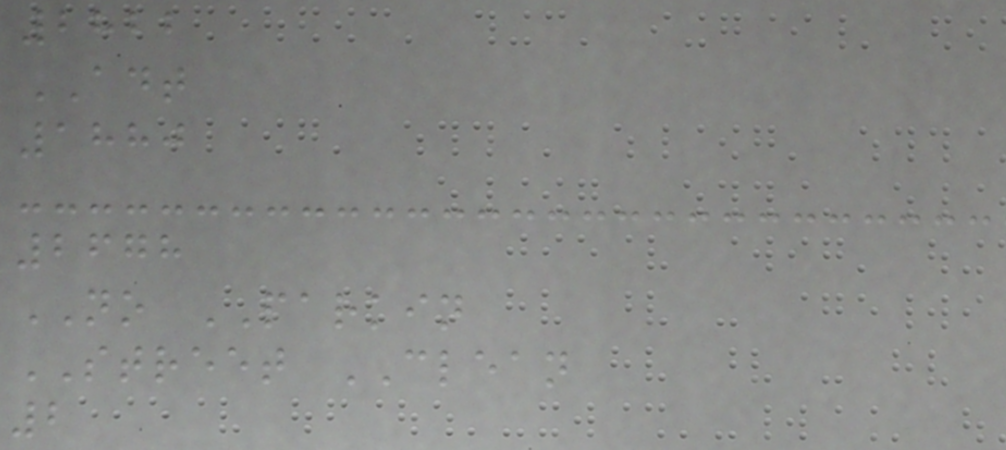2822
ADT
1880
2678
NO PARKIN
STREET CLEAN
2
